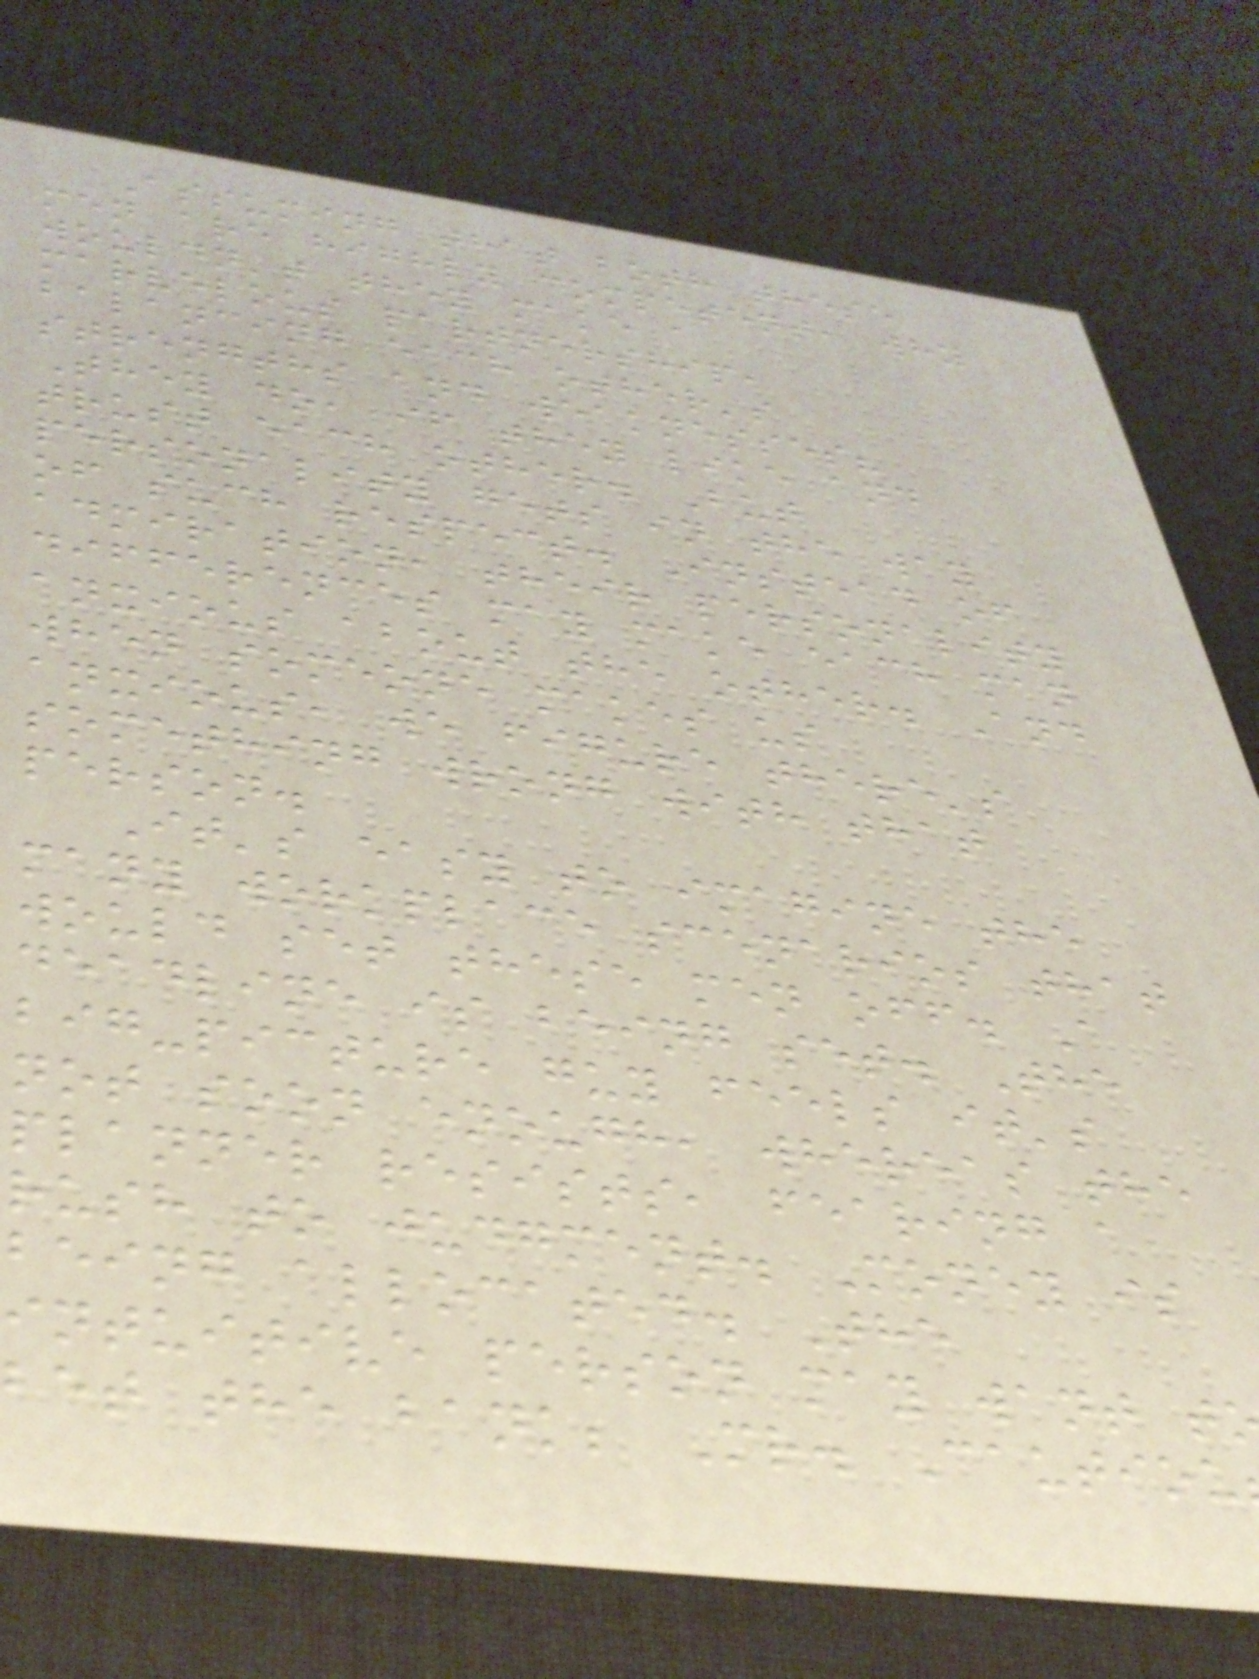Assuming that both these
men are highly competent, why
wouldn't they make a
marvelous partnership,
balancing each other's
strengths and weaknesses?
They do, if they like and
trust each other. But
personality gets in the way
of such respect. Instead of
admiration, their personality
differences may make each man
anxious about the other. And
when someone makes us
anxious, we figure there's
something wrong with that
person.
It's easy to imagine the
many workplace scenarios that
would set these men off. A
deadline is being set. The
big-picture guy feels it's
not soon enough, whereas the
planner resists, fearing a
rush to judgment. Money is
being allocated. The
intuitive person may want t
bet the bank; Mr. Cautiou
